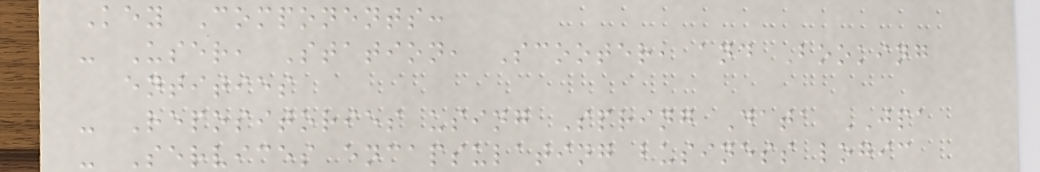Key Components:
- User, Station, Scooter, and Booking
entities
- Repositories using Spring Data JPA
- Services encapsulating business logic
